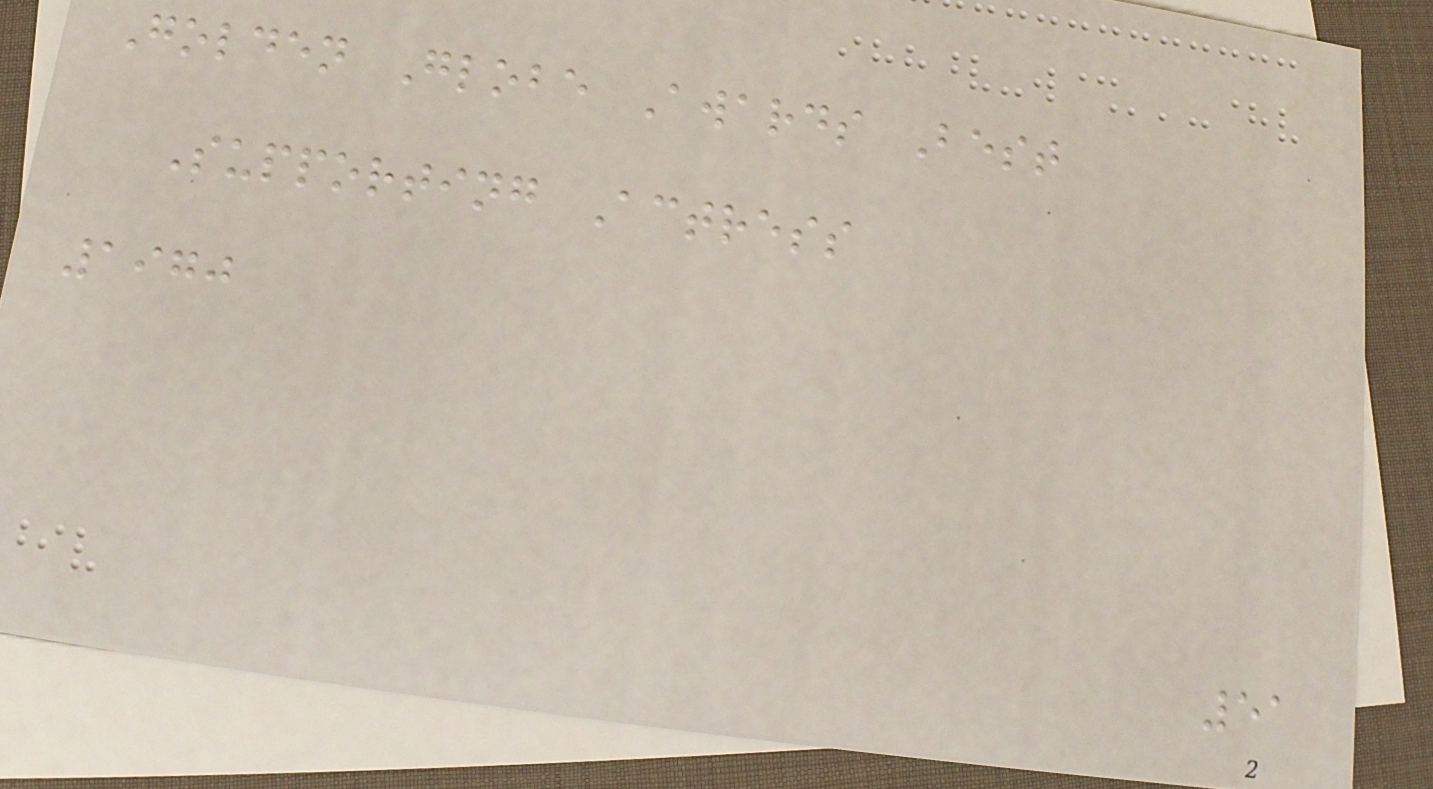Golden Globe Awards Best
Supporting Actress
1970
51
